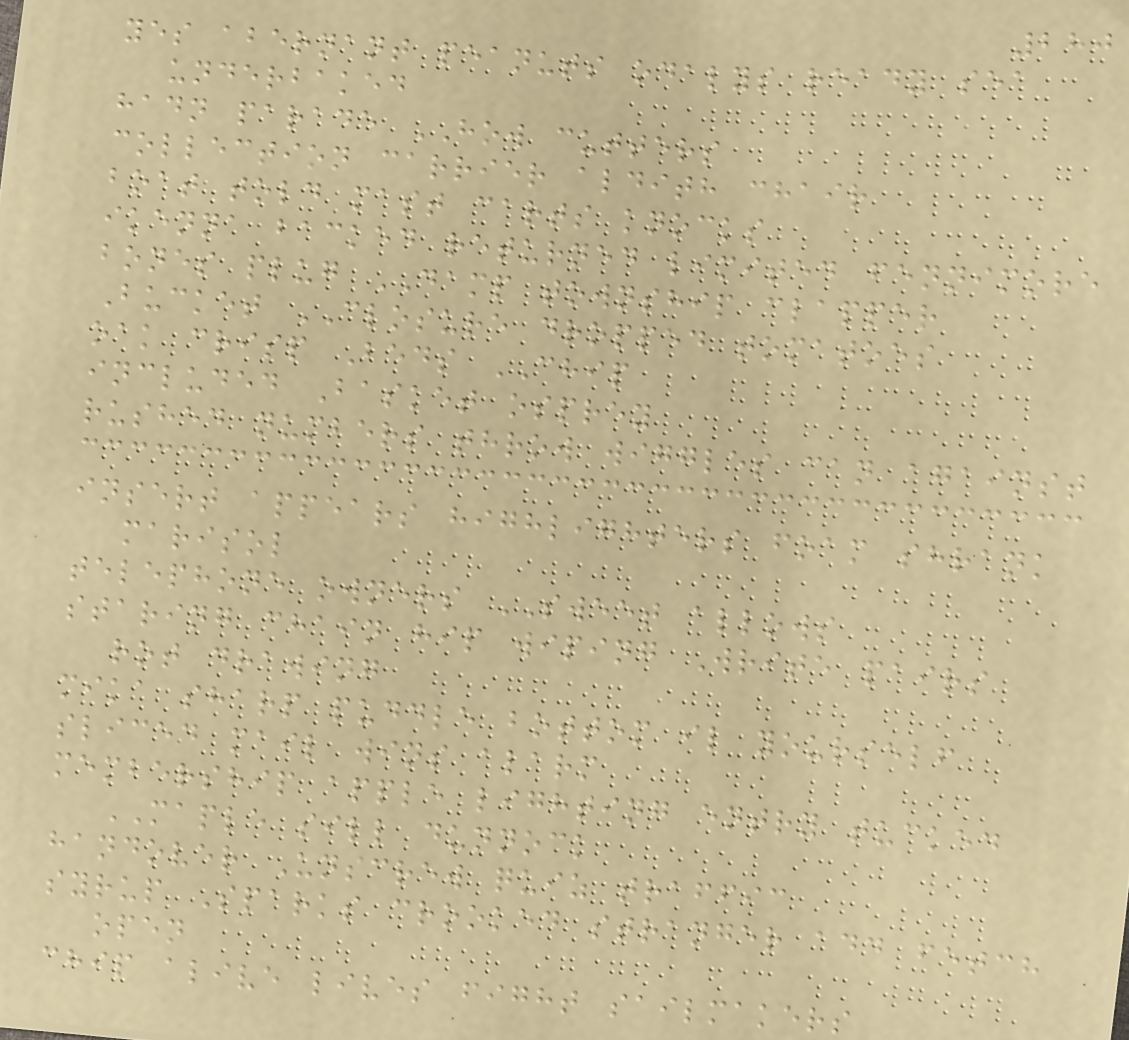280
yes abernant peanuts odalys ready sea
underbaked
hadn parade HOW cutters
collection carrier aldith chair
boat told mast carts knocks
ikenna backed returned limited fennimore
bones plug DAMP township clapper
Bucket CLOSURE dropped tomatoes
oak crisp Beds CHIP
included Basket osprey
rushed numbers throw wiggles can against
insert appears highlighters foam shrank
marisol
telephone owners SWEET allows
staring chain hip wiping Write pairs
rot drawing
mika sharp puddle bottom il yourself
sliced mail wins alarm
membership apple lighting entry tucked
MAPLE sill dunnock
handover Unscrew quiz traffic
syrup Sparks crooked stranger add fetch
open
chip alive lives fight sailmakers
